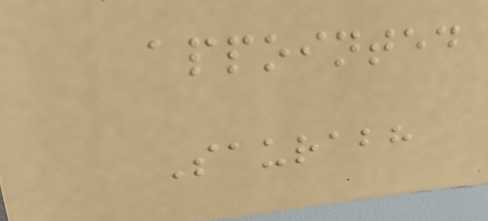appointed
Saurabh
